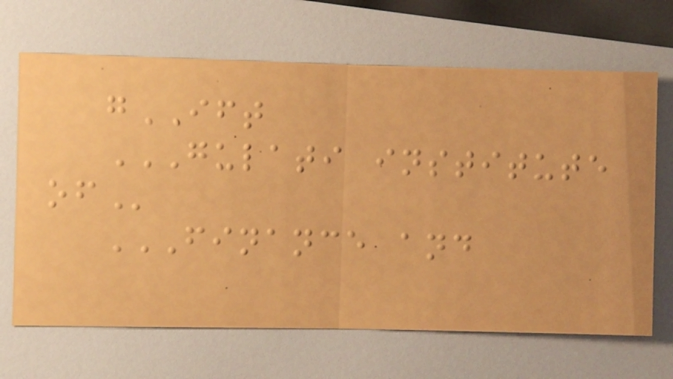gIFT
GULATI INSTITUTE
OF
FINANCE AND
